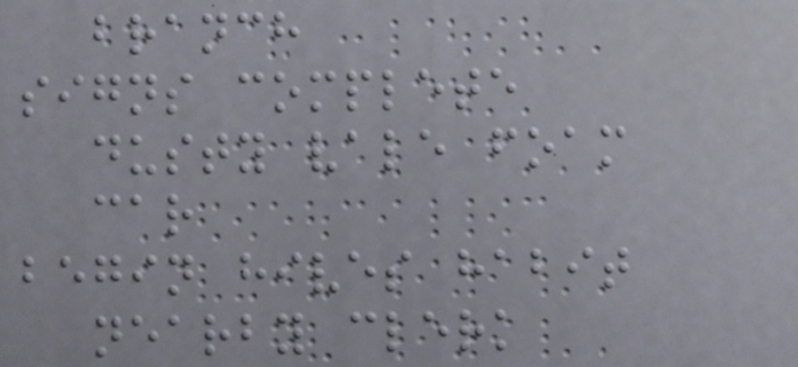branch
signs complete
dusty vale foam
car
begin hives habit
nearby clerk
